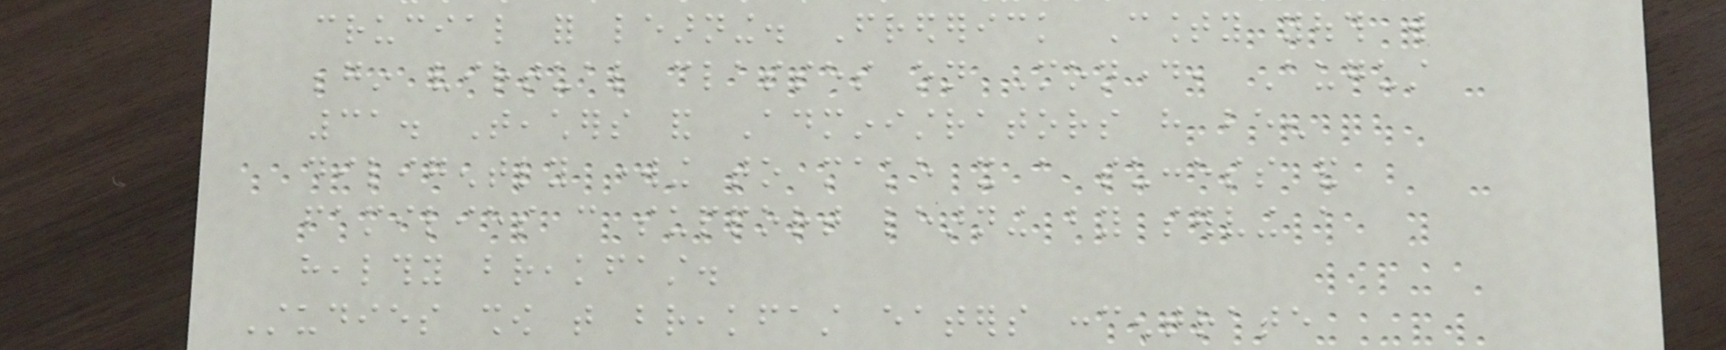crucial for learning. Frederick County youth will
begin virtual classes on Monday, August
31. Teachers and Administrators have been
diligently working to make it a success and
families can support learning by serving a
healthy breakfast.
Studies show that breakfast eaters concentrate
